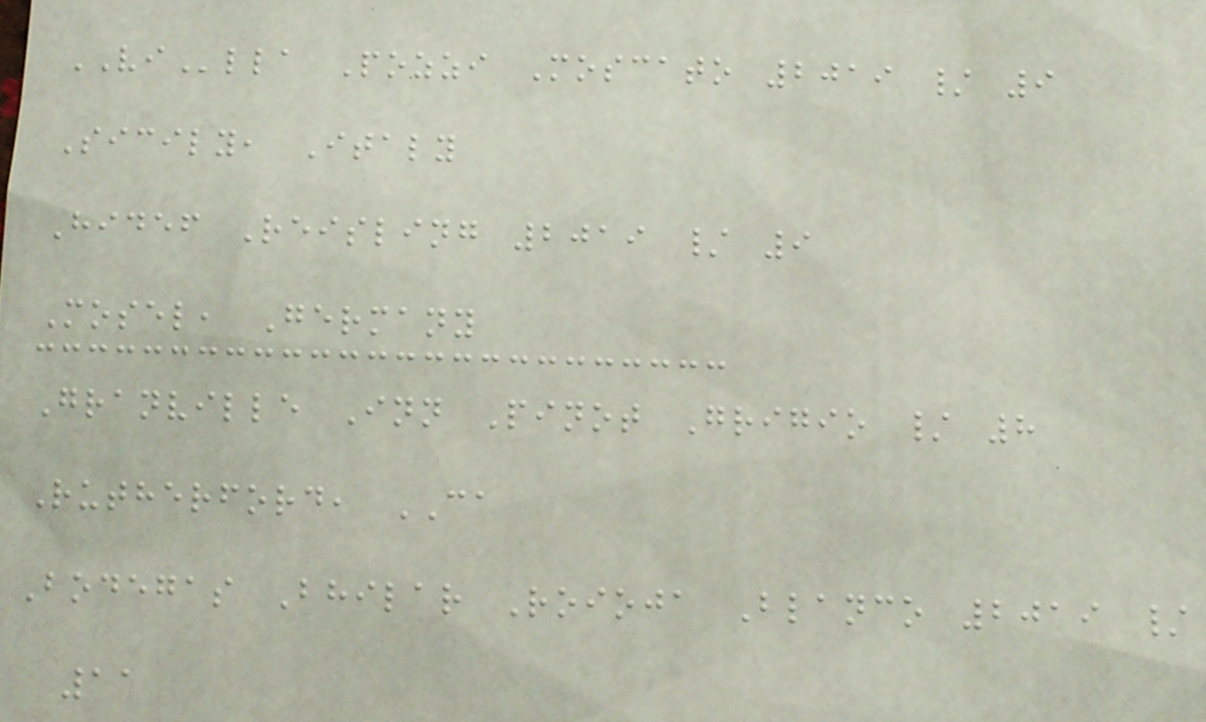VIlla Pozzi Moscato 2019 / 9
Sicily, Italy
Hidef Reisling 2019 / 9
Mosel, Germany
Granville Inn Pinot Grigio / 8
Rutherford, CA
Bodegas Bhilar Roioja Blanco 2019 /
11
